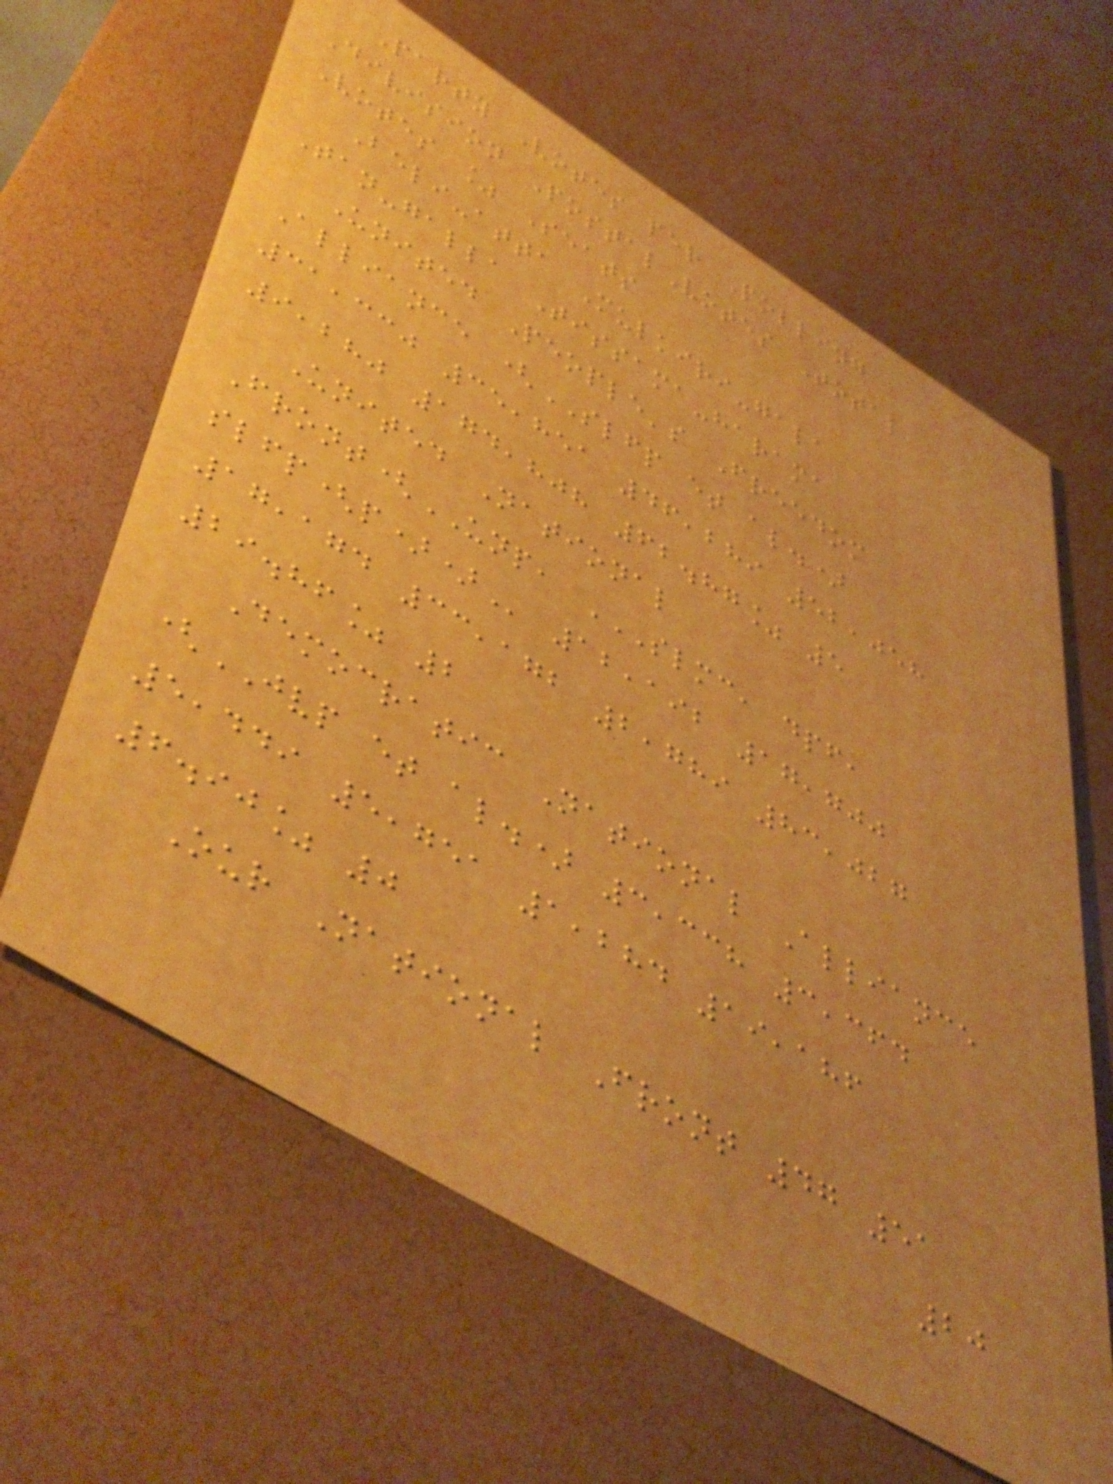Party Votes per Polling
Division PostalVotes Total
Votes % Seats
Beli-atta Mulkiri-gala
Tan-galla Tissama-harama
United People's Freedom
Alliance (SLFP et al.)
31,330 35,851 46,289 52,058
9,280 174,808 62.87% 5
United National
Front(UNP, SLMC, DPF,
SLFP(P)) 12,192 17,700
17,174 33,172 2,789 83,027
29.86% 2
Democratic National Alliance
(JVP et al.) 3,338 3,364
5,449 5,751 1,284 19,186
6.90% 0
Our National Front 47 51
20
